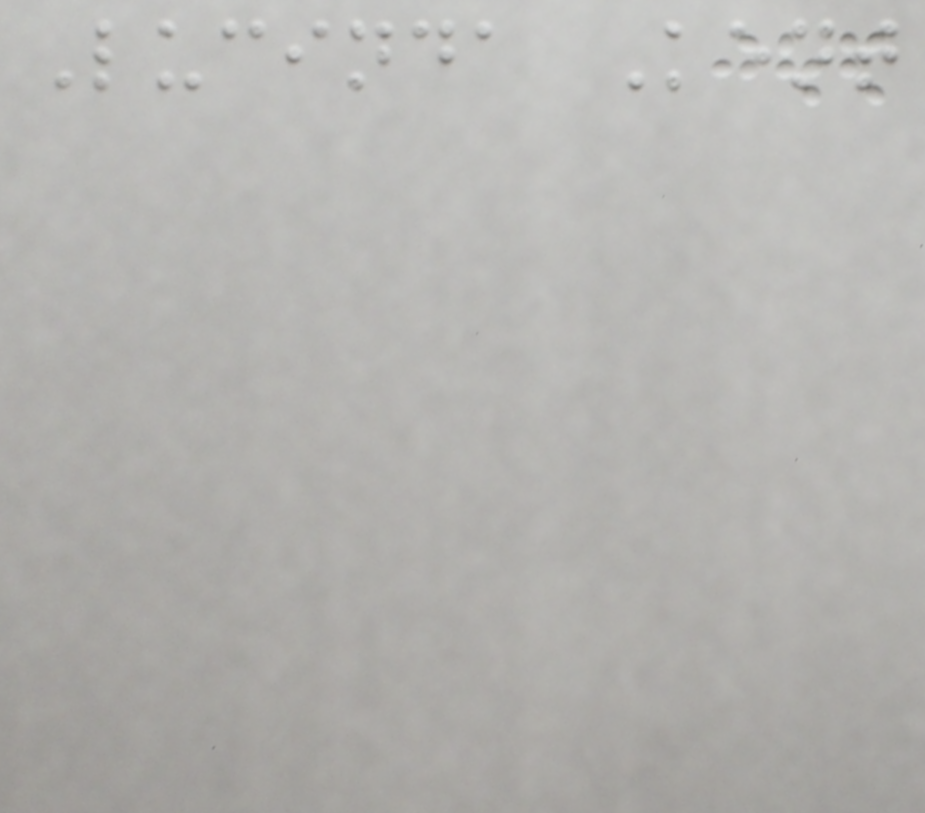Lucinda Kent
